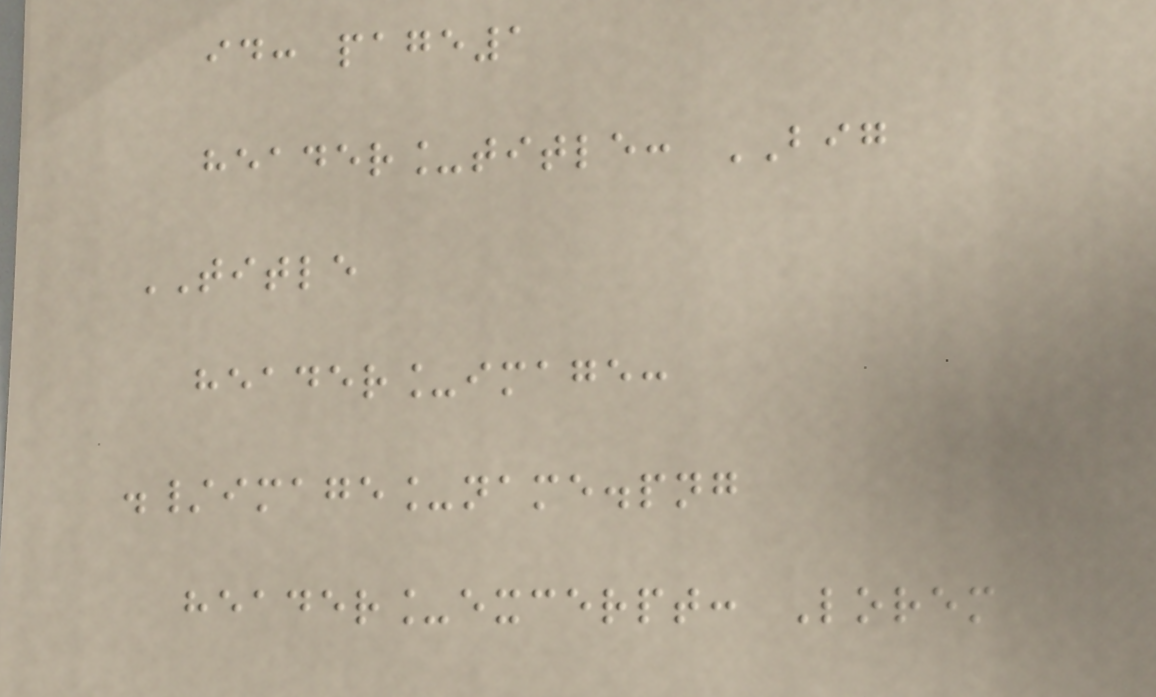id: page1
header_title: BIG
TITLE
header_image:
./image_name.png
header_excerpt: Lorem
